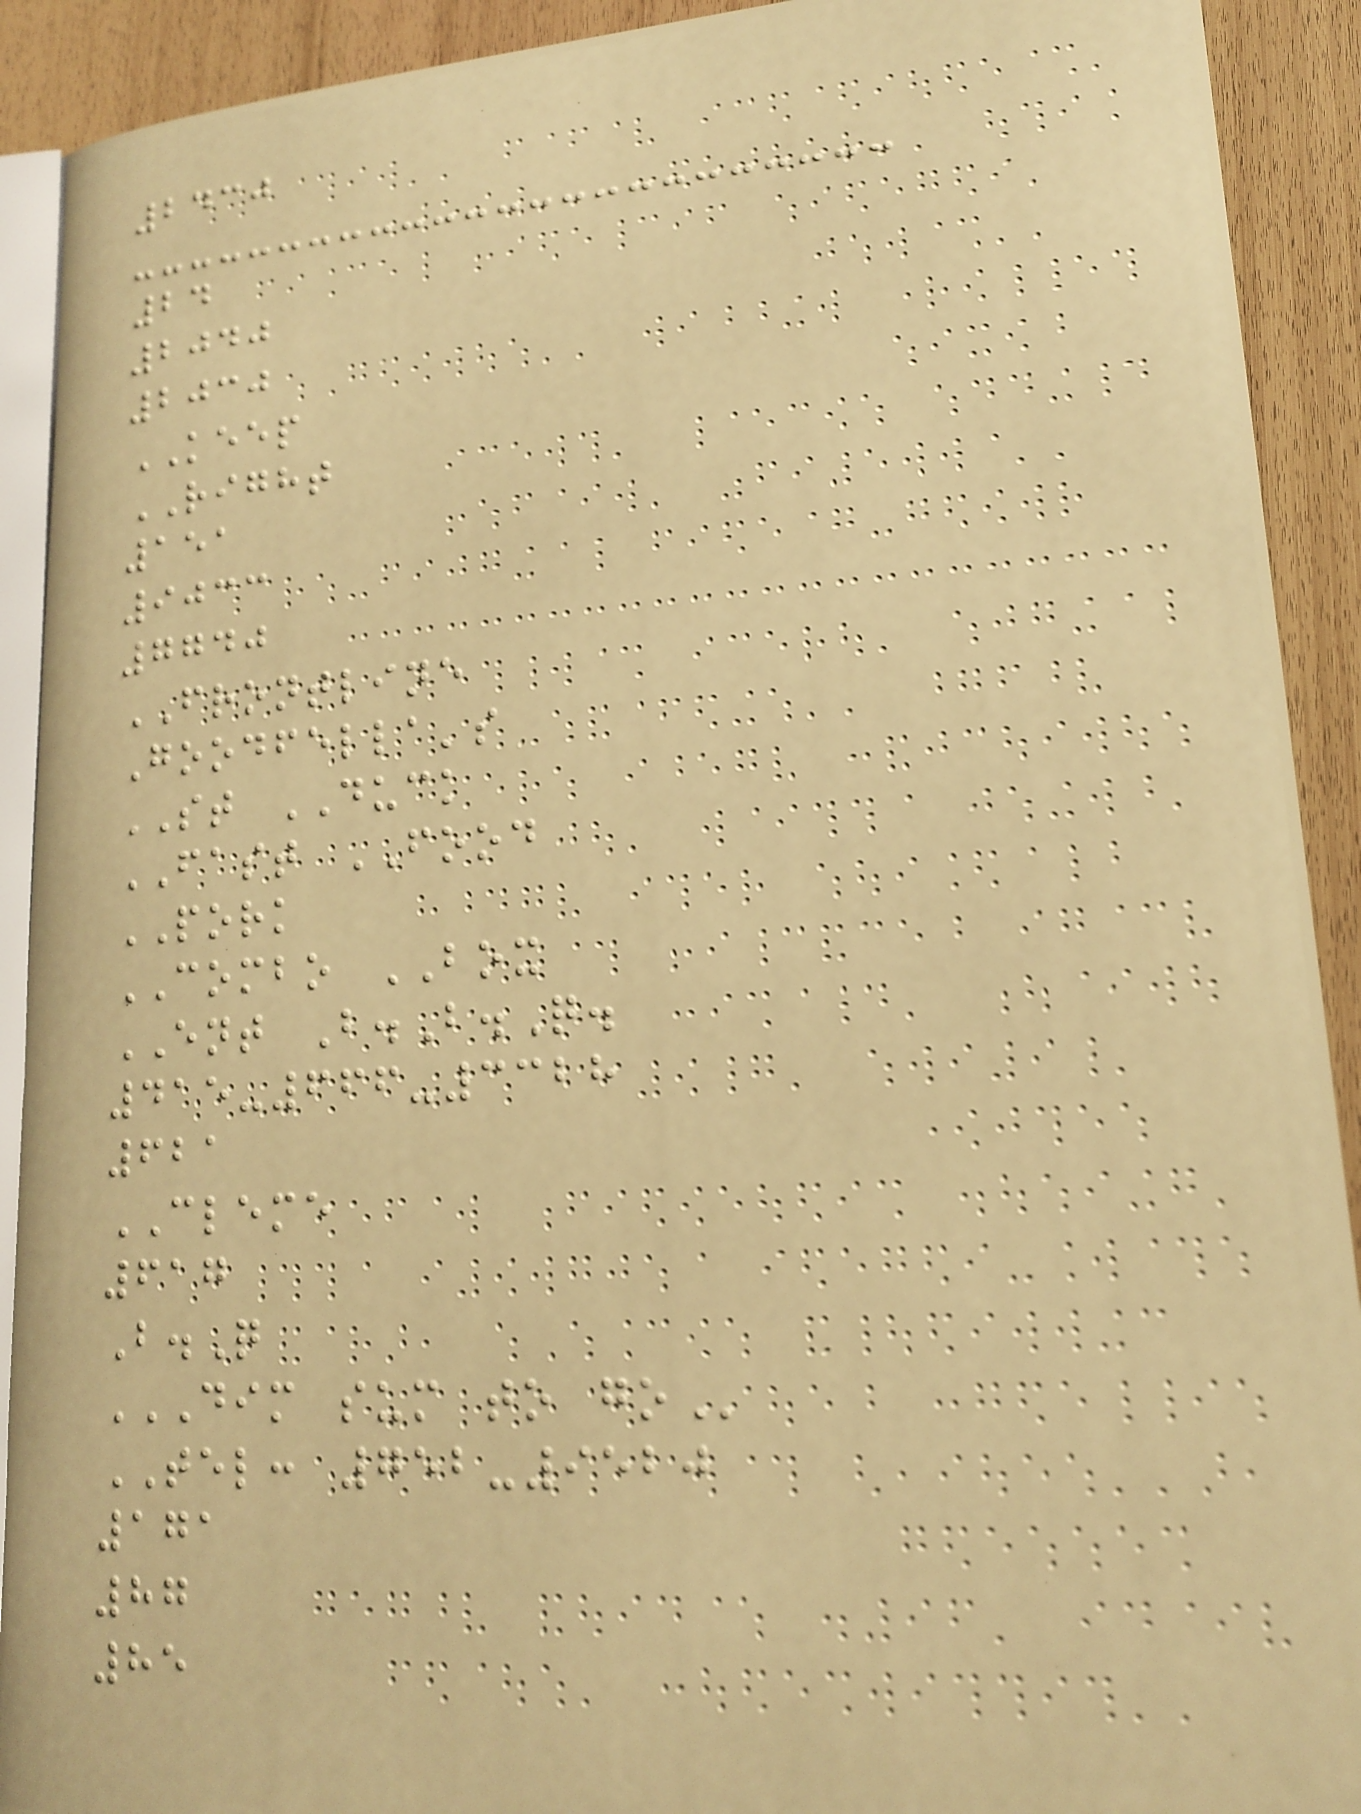2430
24
2040
2030
KEEP
RIGHT
151
9033
7740
FRONTLINE
Goodfella's
ST DUCK
FAST FOOD
PORK
COMBO BOX
ENT B.B.Q.
415-666-3328
621
CLEME
617
B.Q
DIM SUM TO GO
TEL: 752-9520
171
87
85
